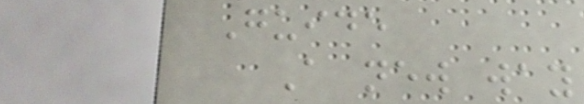Guide
A new way
